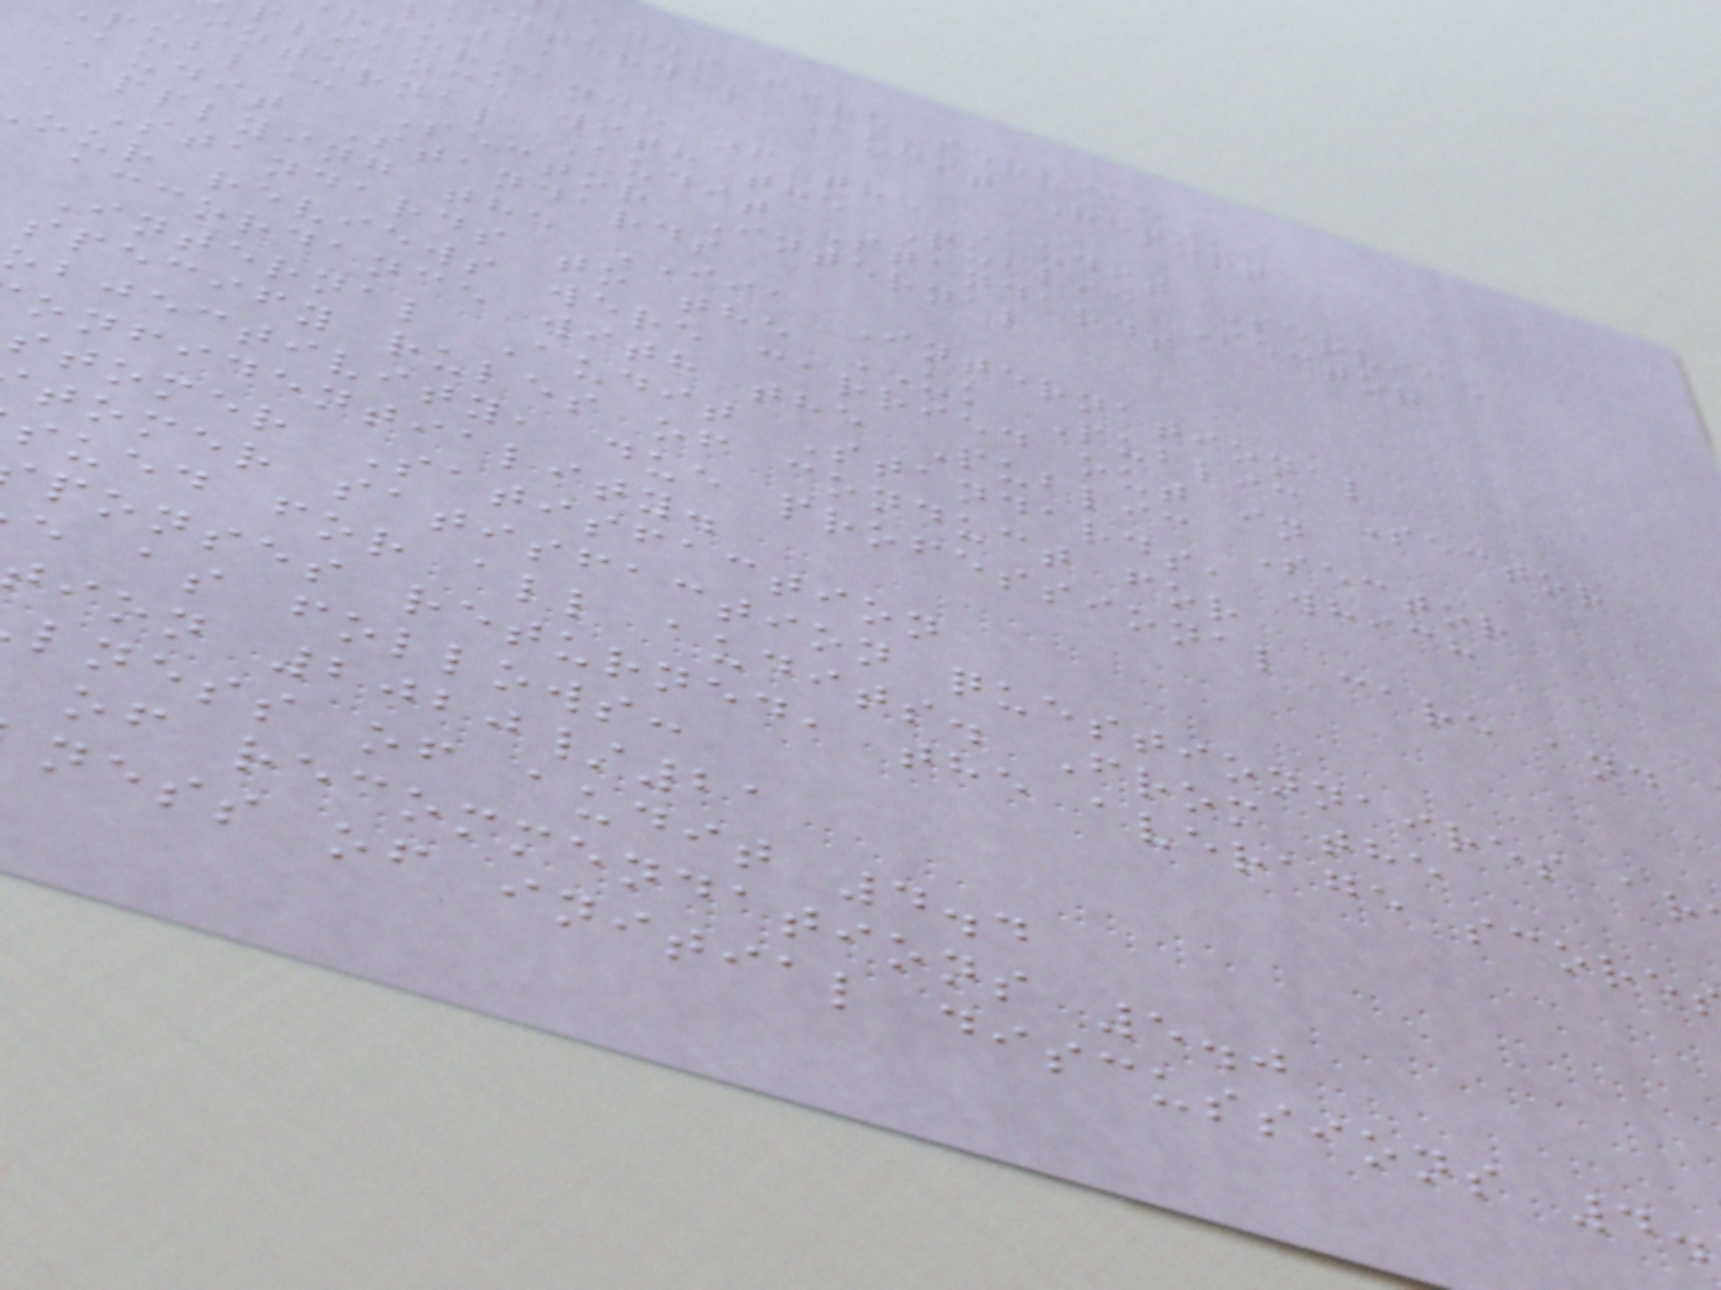lands fire
nternal Audit Report
rformance of the Audit Service
liance with the Public Sector
internal Audit Standards
public Sector Internal
Audit Standards
Applying the IIA International
Standards to the UK Public Sector
our reviews were carried out in
accordance with the Public Sector
Internal Audit Standards, which
specify rules of conduct for
objectivity, due professional care and
onfidentiality.
stomer Satisfaction
tomer satisfaction questionnaires ar
sued for all audits. From the
ponses returned, the average score
e as follows:
ion 2020/21
lness of audit 4.4
of recommendations 5.0
ness of initial discussions 4.
